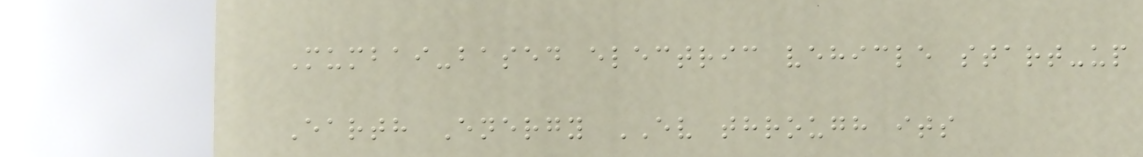Mumbai-based electric vehicle start-up
Earth Energy EV through its
